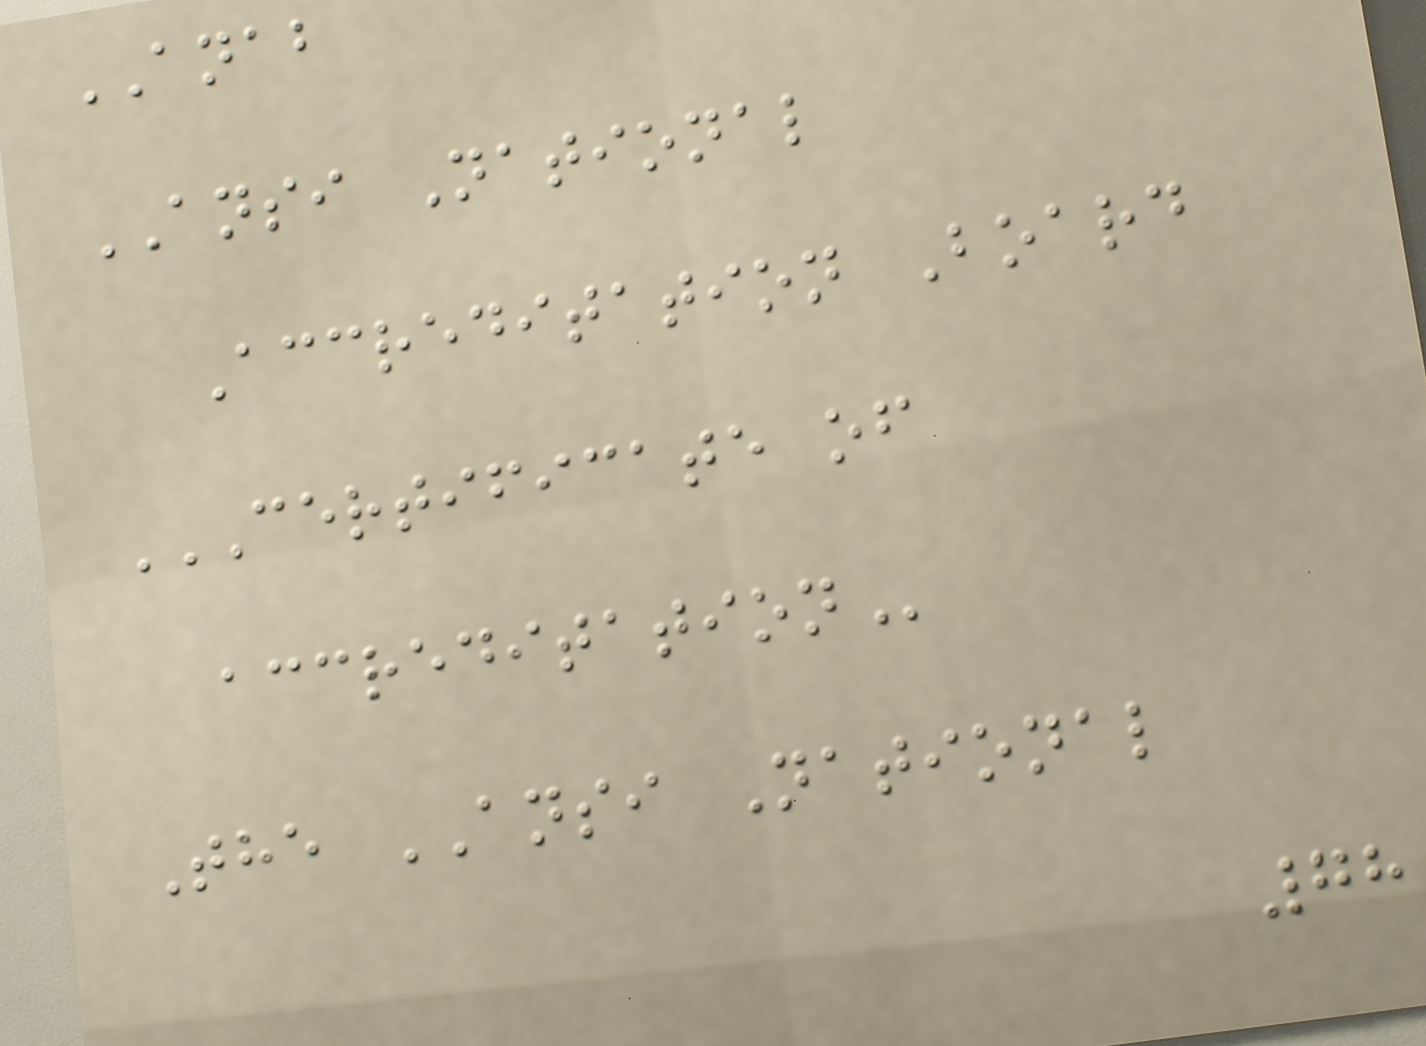ANAB
ANSI National
Accreditation Board
CERTIFICATE OF
ACCREDITATION
The ANSI National
78
